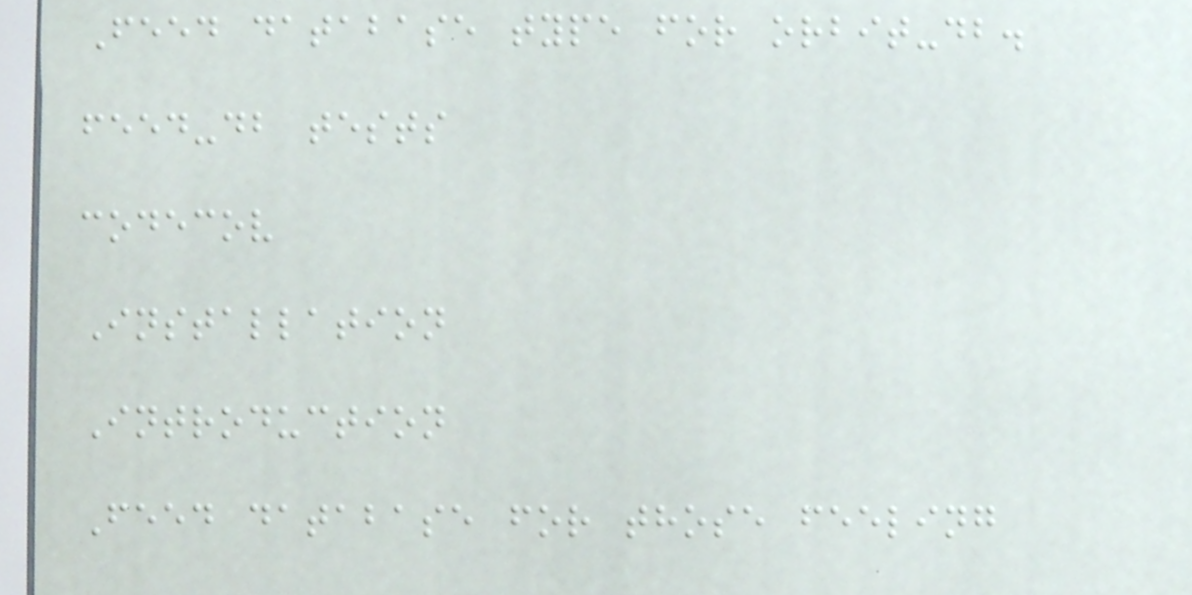Feed database type for orbit-db.
feed-db tests
codecov
Installation
Introduction
Feed database for those feeling
